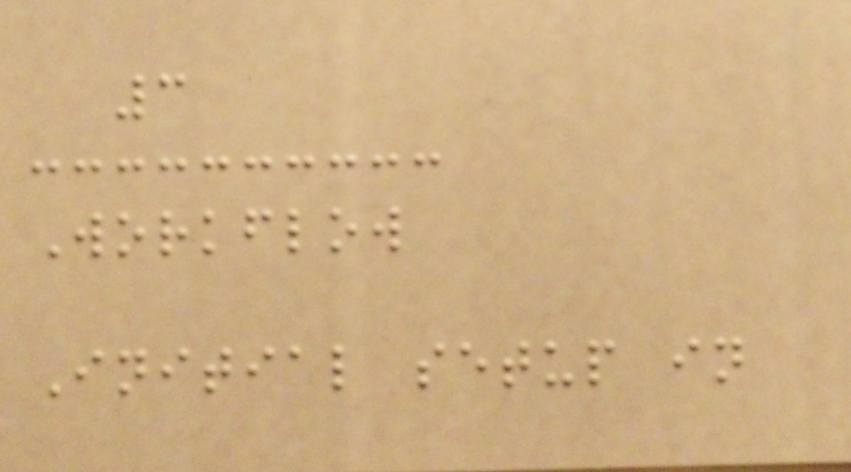3
Workflow
Initial setup in
